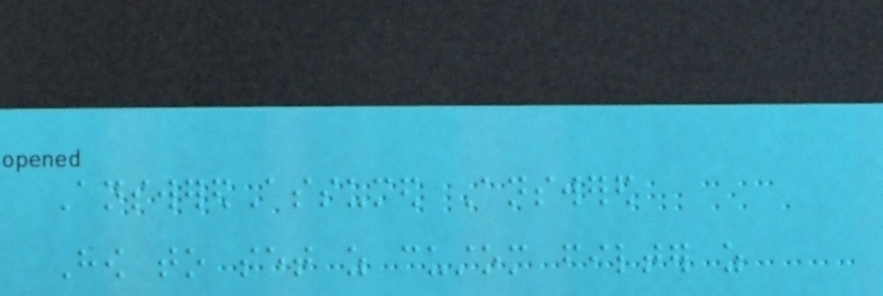AnsweredAssumed Answered
How to set as custom filter as
